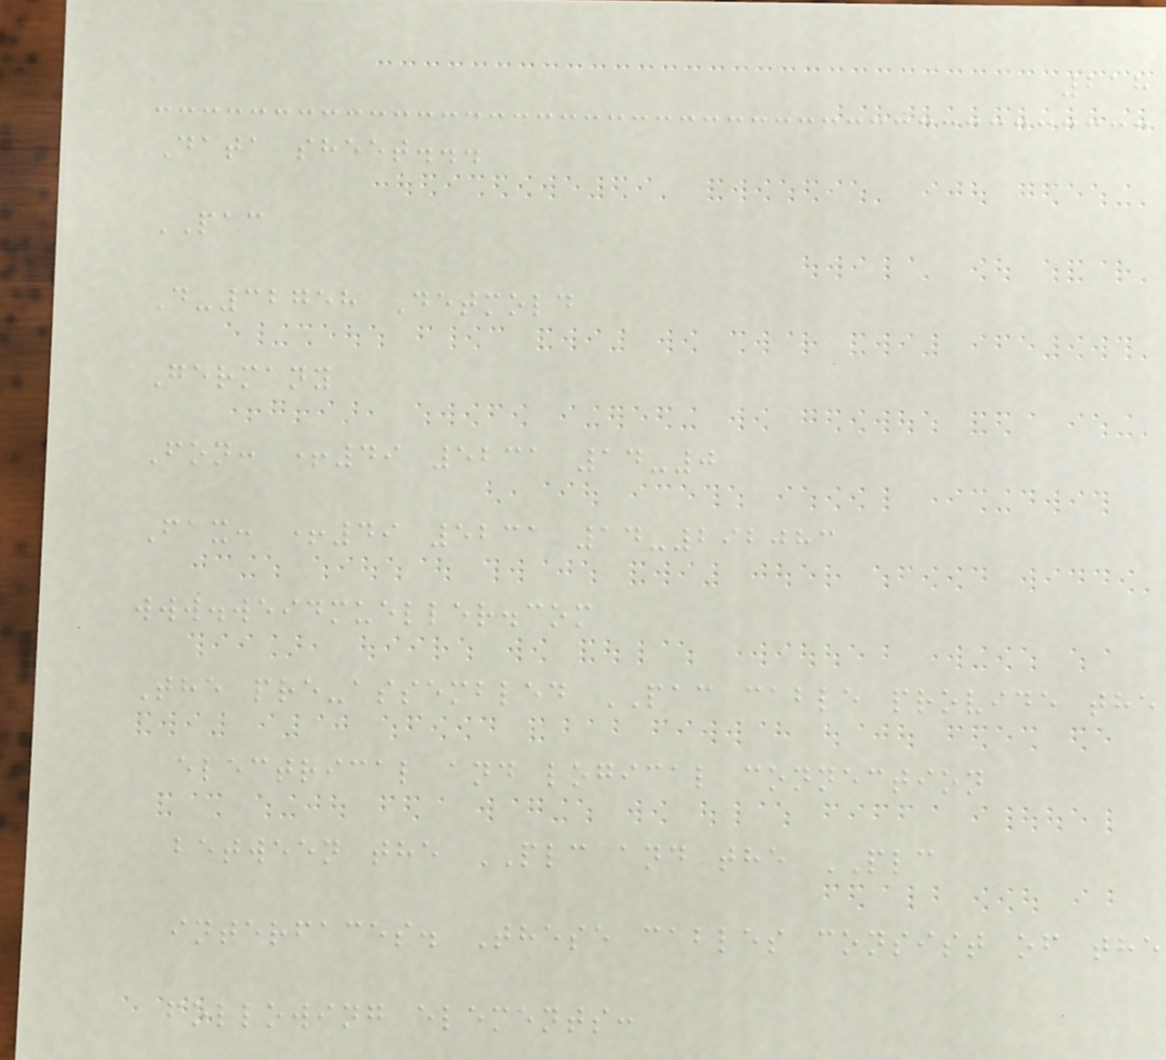218
Data sheet...
PAC
D-32758 Detmold
Germany
Fon: +49 5231 14-0
Fax: +49 5231 14-292083
www.weidmueller.com
The pre-assembled PAC cable provide the
electrical and logical connection
between the PLC and the PLC
interfaces. These cables consist of the
following elements:
